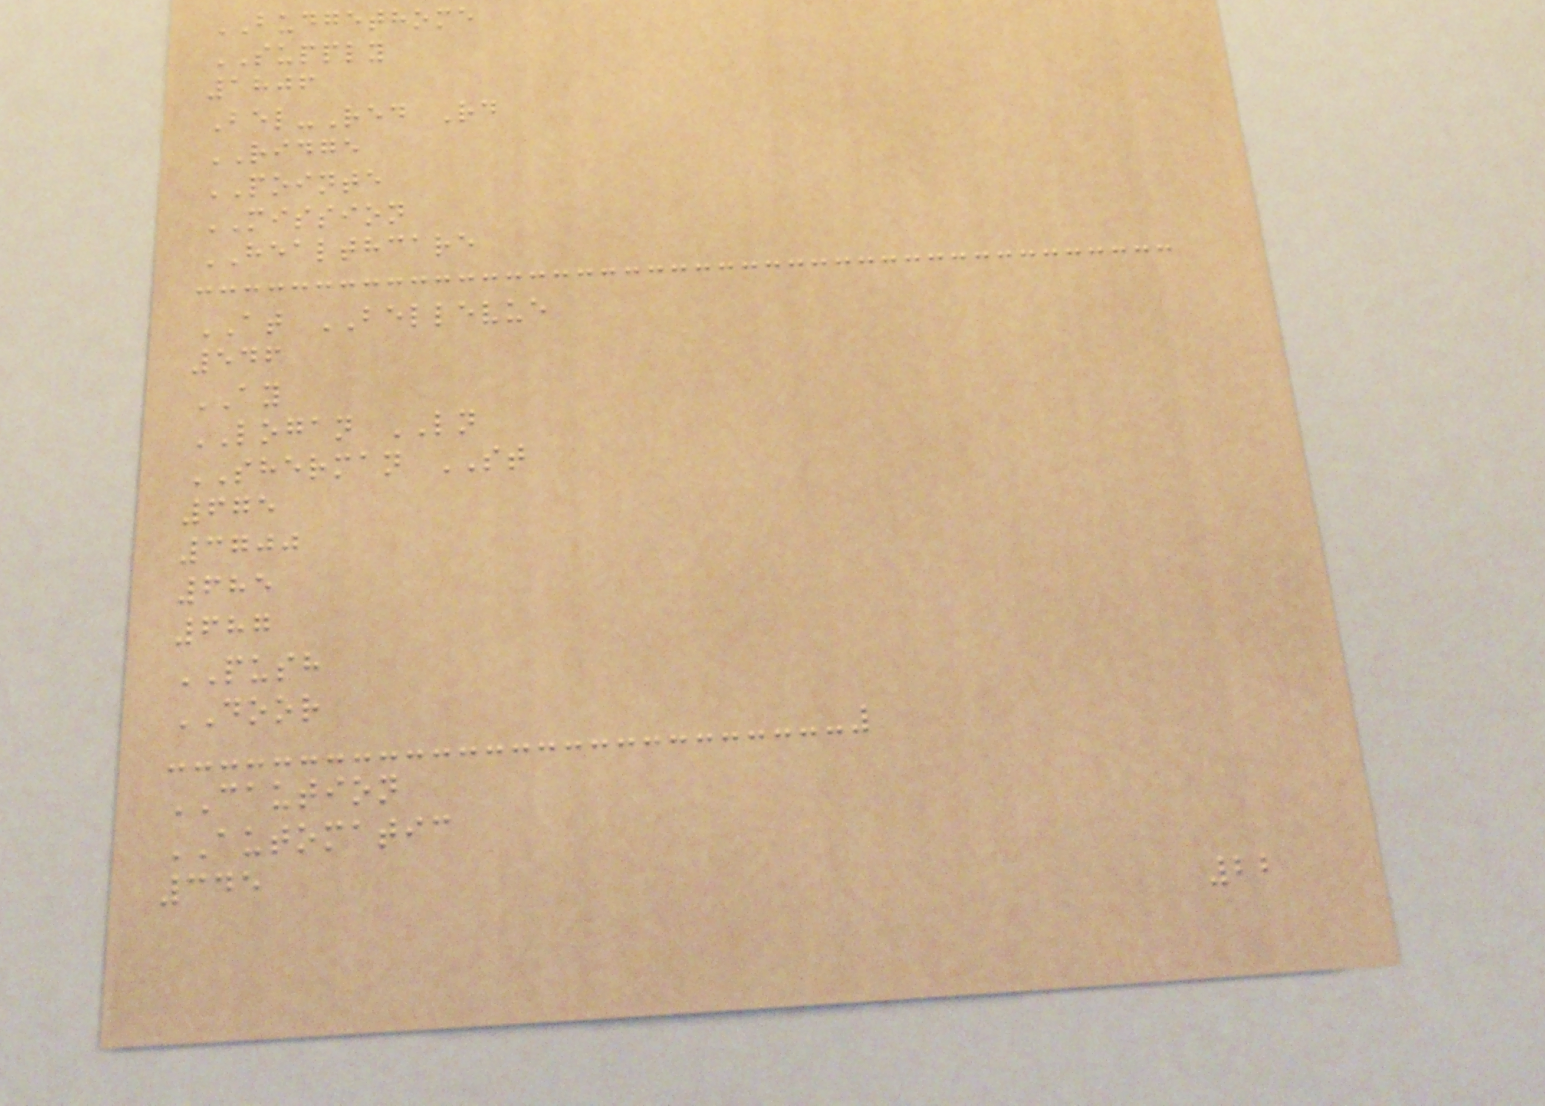BUDGETHOME
SUPPLY
1806
Bel-Red Rd
RIDGE
POINTE
MISSION
HEALTHCARE
AT BELLEVUE
546
AY
LOGAN LN
SHERMAN ST
675
3700
685
687
PUSH
DOOR
CAUTION
AUTOMATIC
345
22
